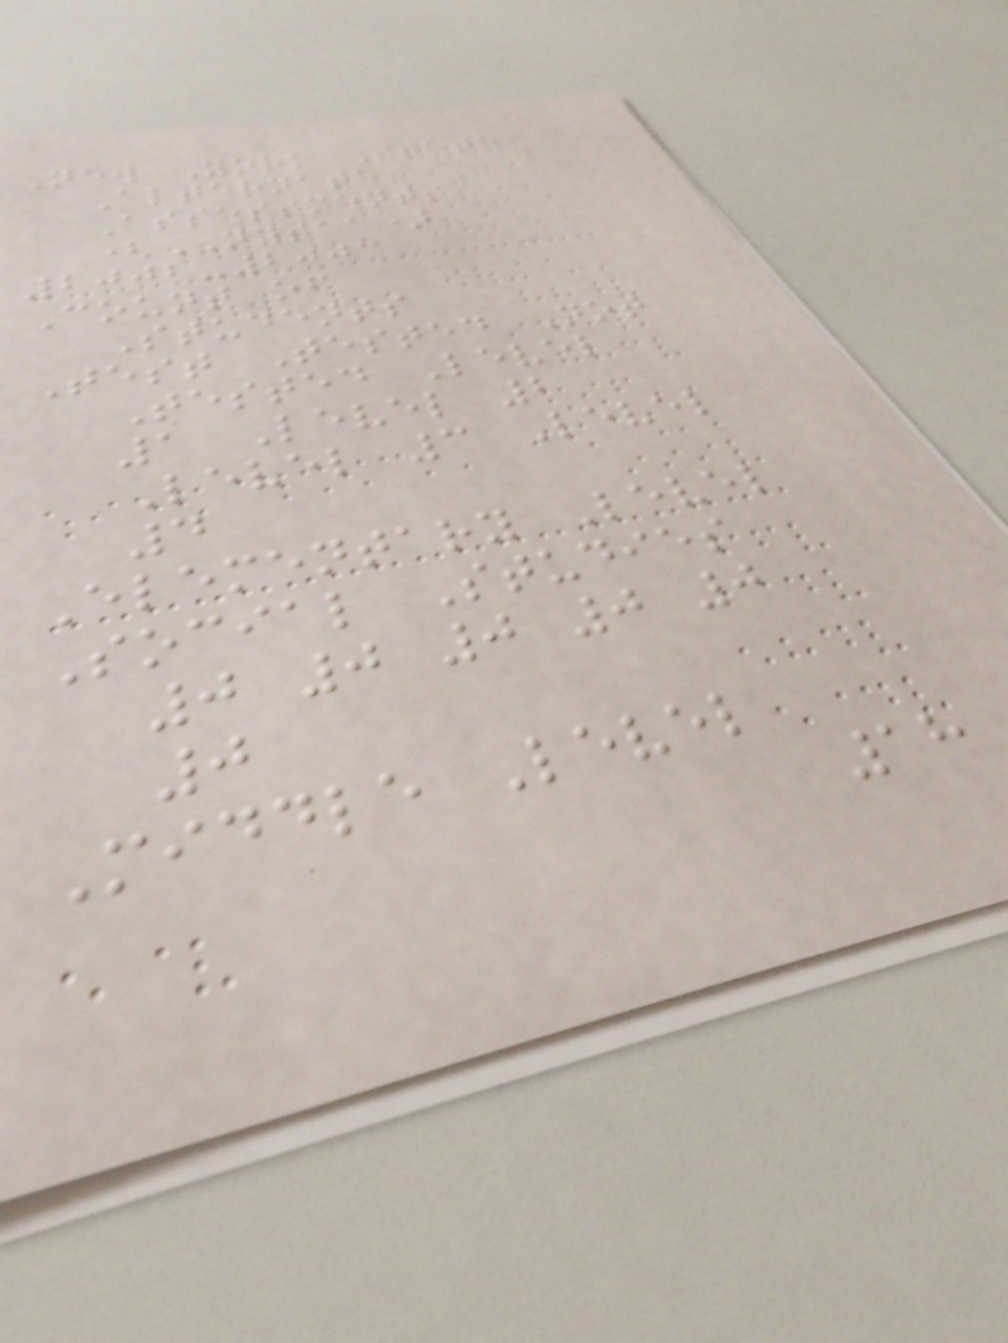New York State
Alternate
Assessments
(NYSAA)
2002-2003
Count of
Students
Test Tested Not
Tested Level
1 Level 2
Level 3 Level
4
Elementary Level
Social Studies
0 0 0 0 0
0
Middle Level
18
